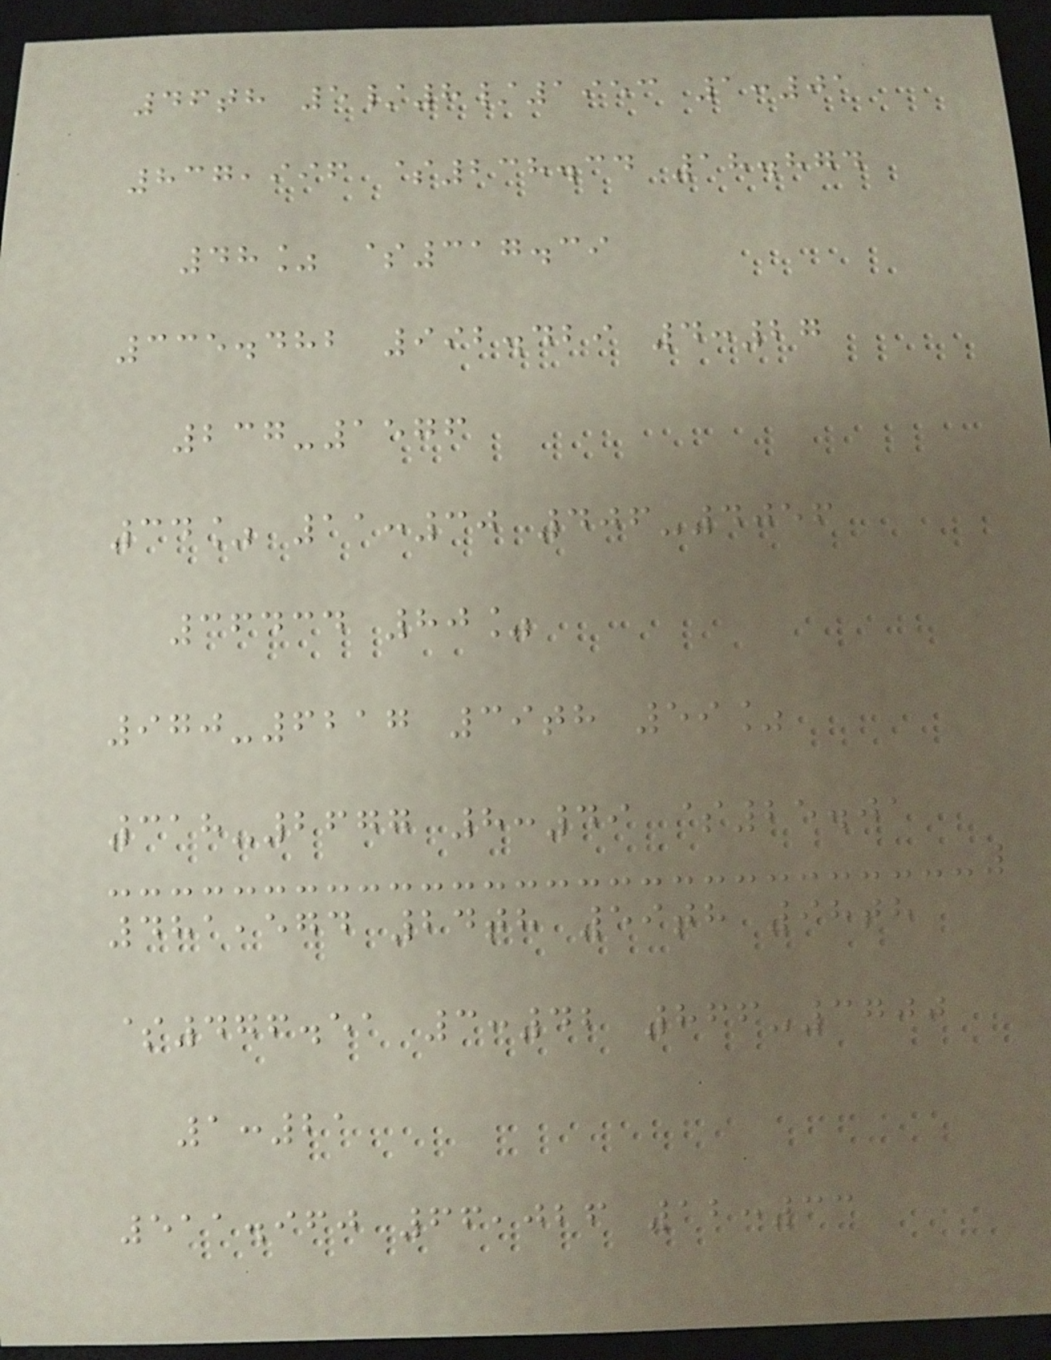46th 5/8/1953 1:01
837,996 $238.34 18.874
48% $317.39
335.482 992.429 4:27
237-1576
34% 11:30 406-4056
36434 80%
970-6217 39th 59%
318-2677 8:49 $25.01
481,574 24th 59th 98th
$476.51 3:42 866-3700
1:21
511.960 66,026 12:33
